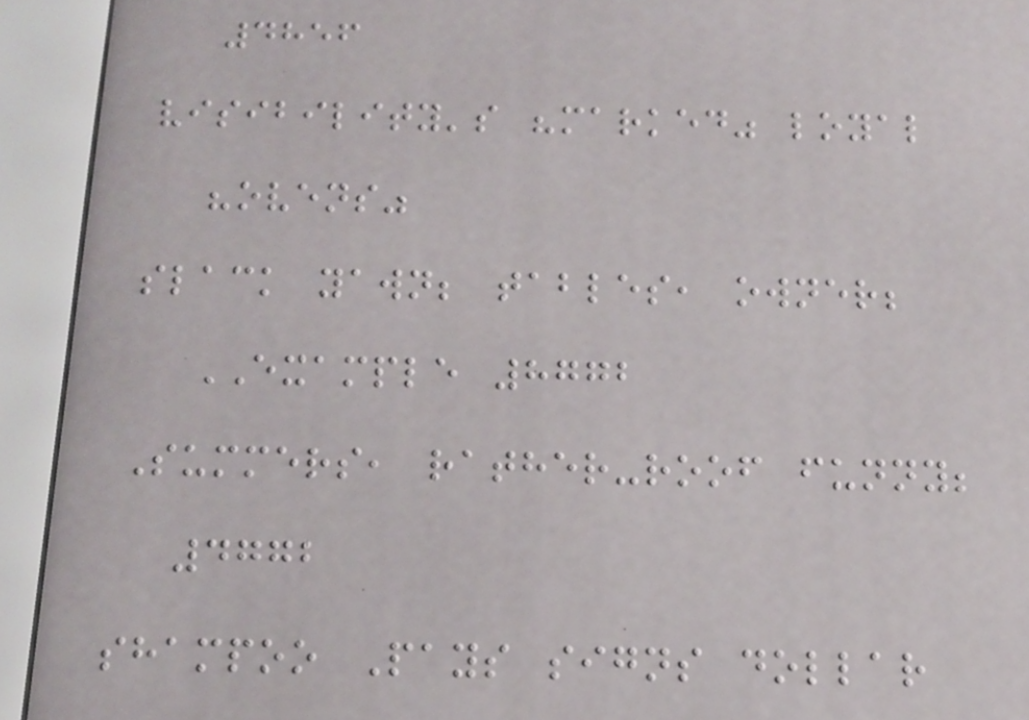4856
visibility's "marked" loyal
"ovens"
slack yawn; tables, owner;
EXAMPLE 8772
Summers, rather-roof funny;
4772
shampoo Pays signs dollar
